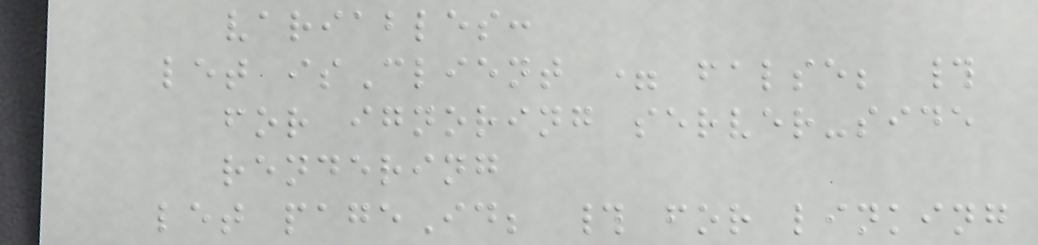variables:
let isClient = false; #
for ignoring server-side
rendering
let pageId; # for linking
